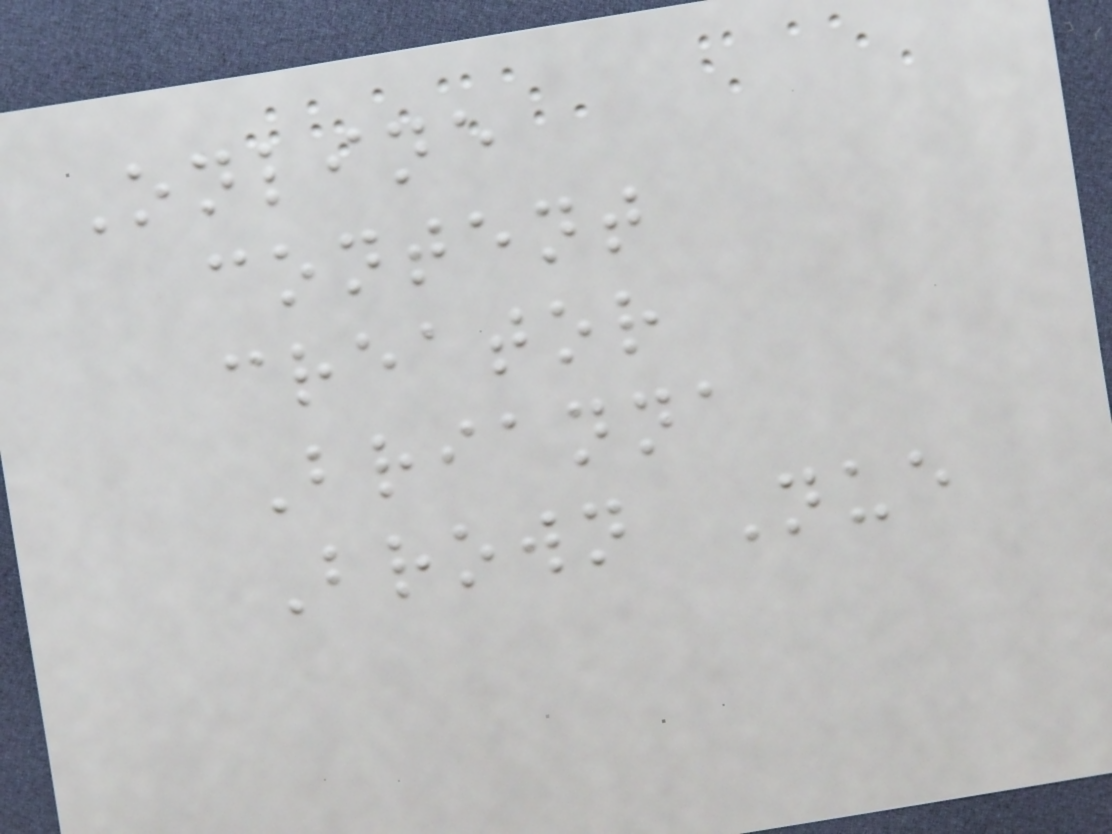Online
content
creator
Brianna
Brown Nue
